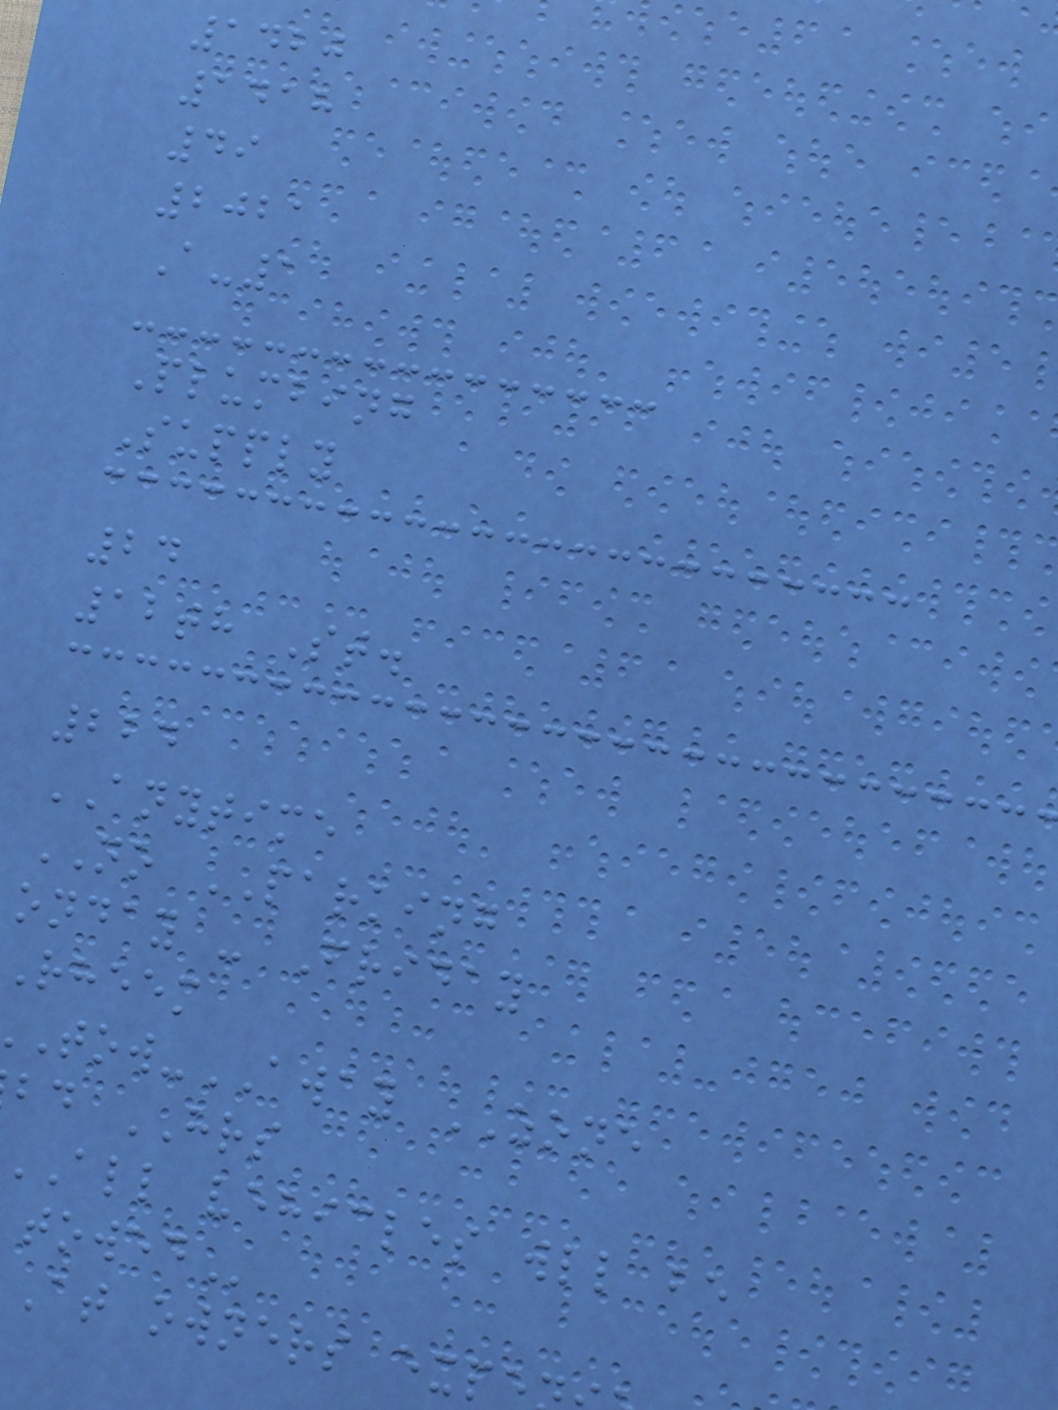1420
1418
49
2021
A-1
Plumbing
Supply
24
12th St.
224
ANYTIME
NO PARKING
onday - Friday
Rheem
-AWAY ZONE
bd HRS
all vehicles wll be
at owners
